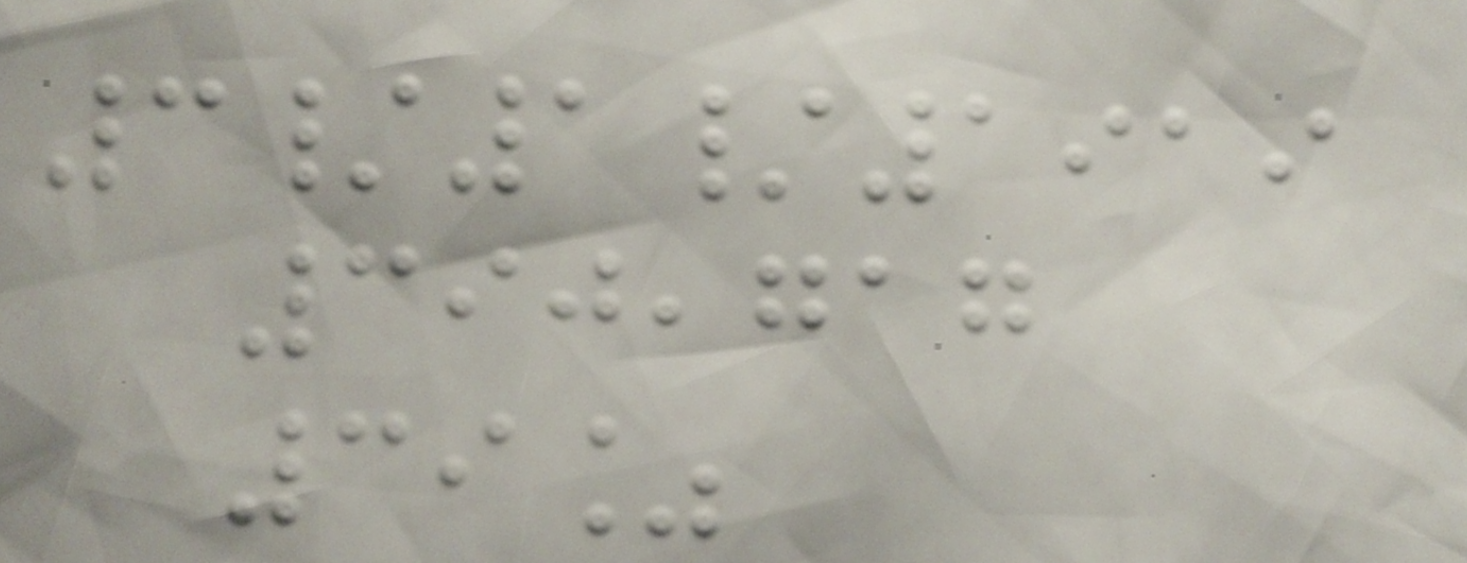3/1/1919
390,717
39%
